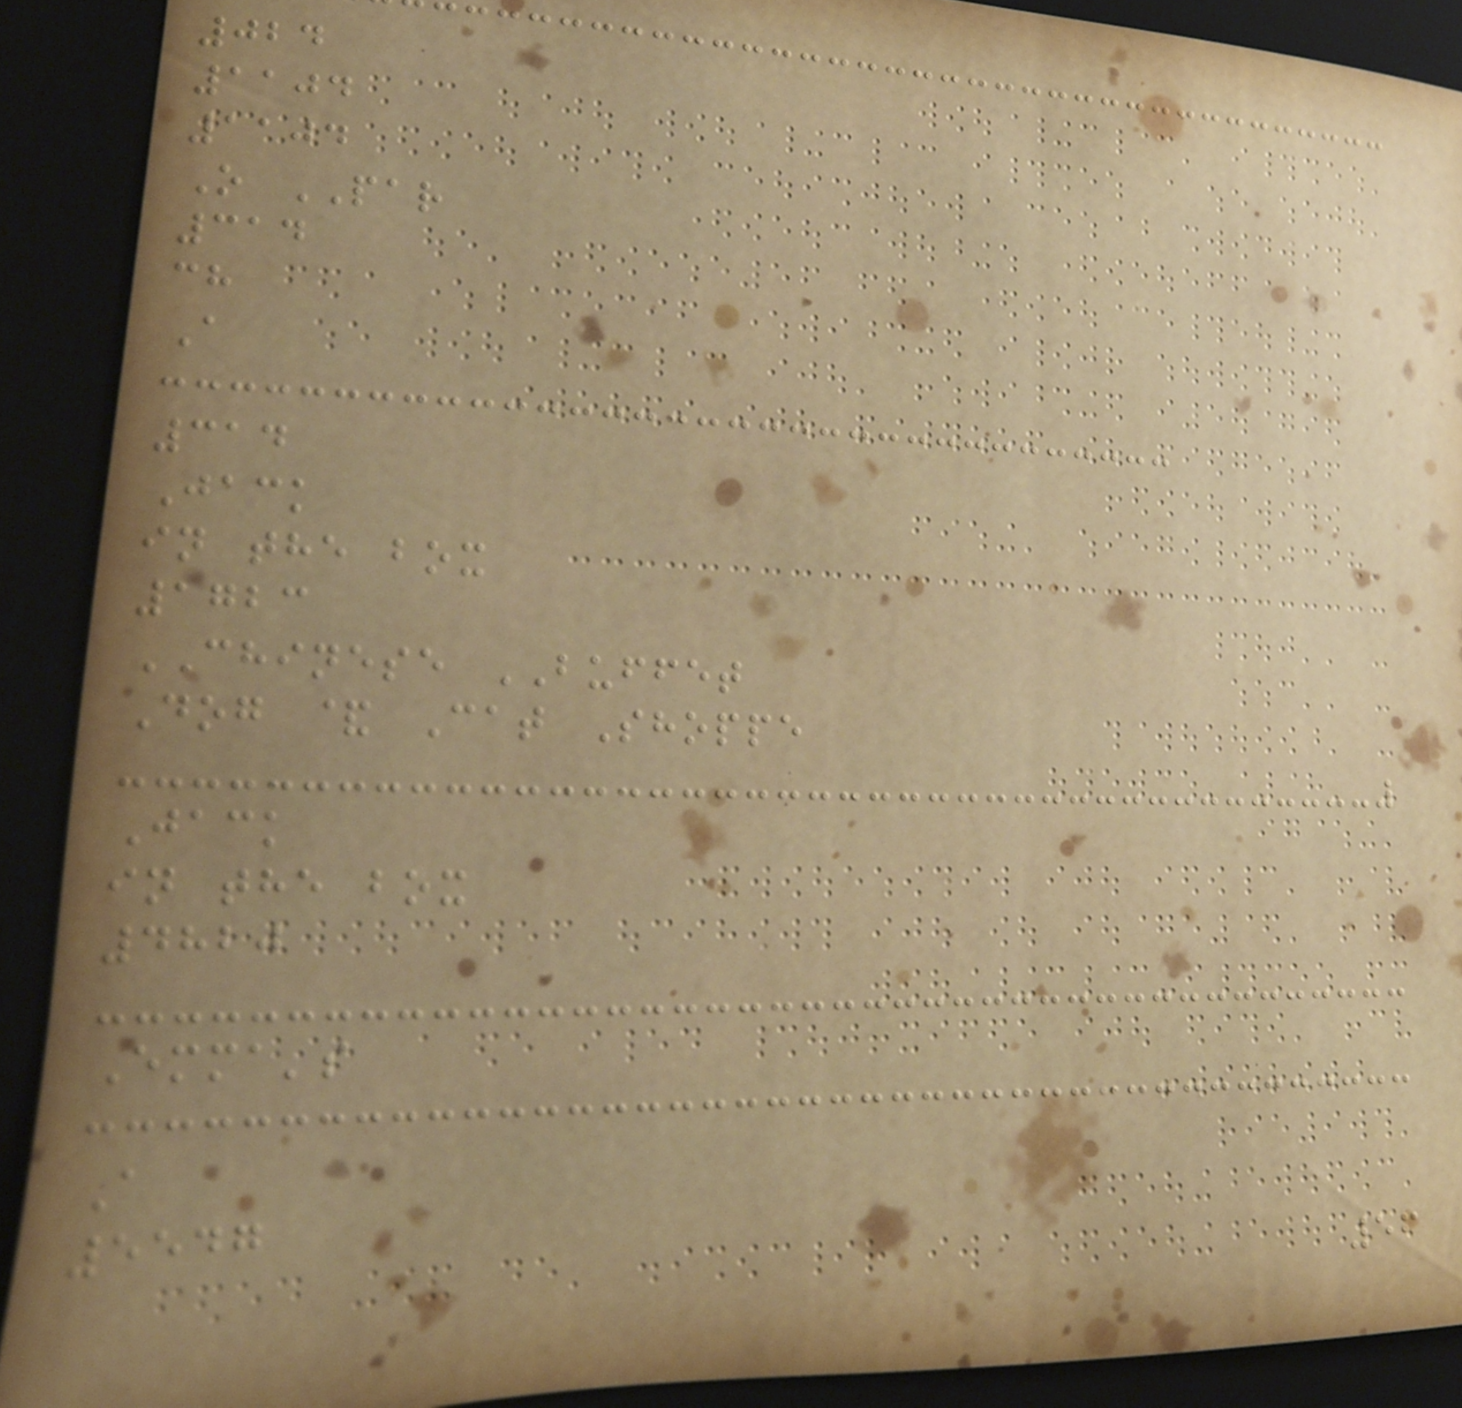024
1104
1104
O PAR
314
ch
A
314
Jack
in the box
1723
CHINESE BUFFET
Dog & Cat Shoppe
Jack
in the box
4820
Emma's
A
5547
56
